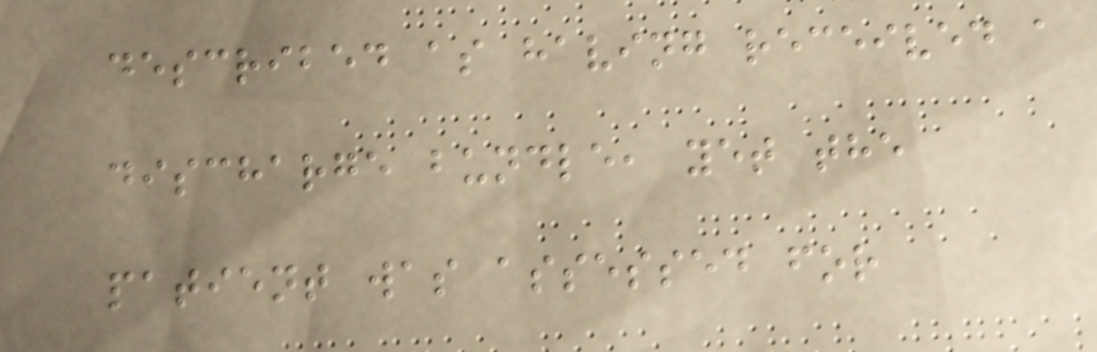described as having received a
discharge bundle, yet the
patient was assessed for
